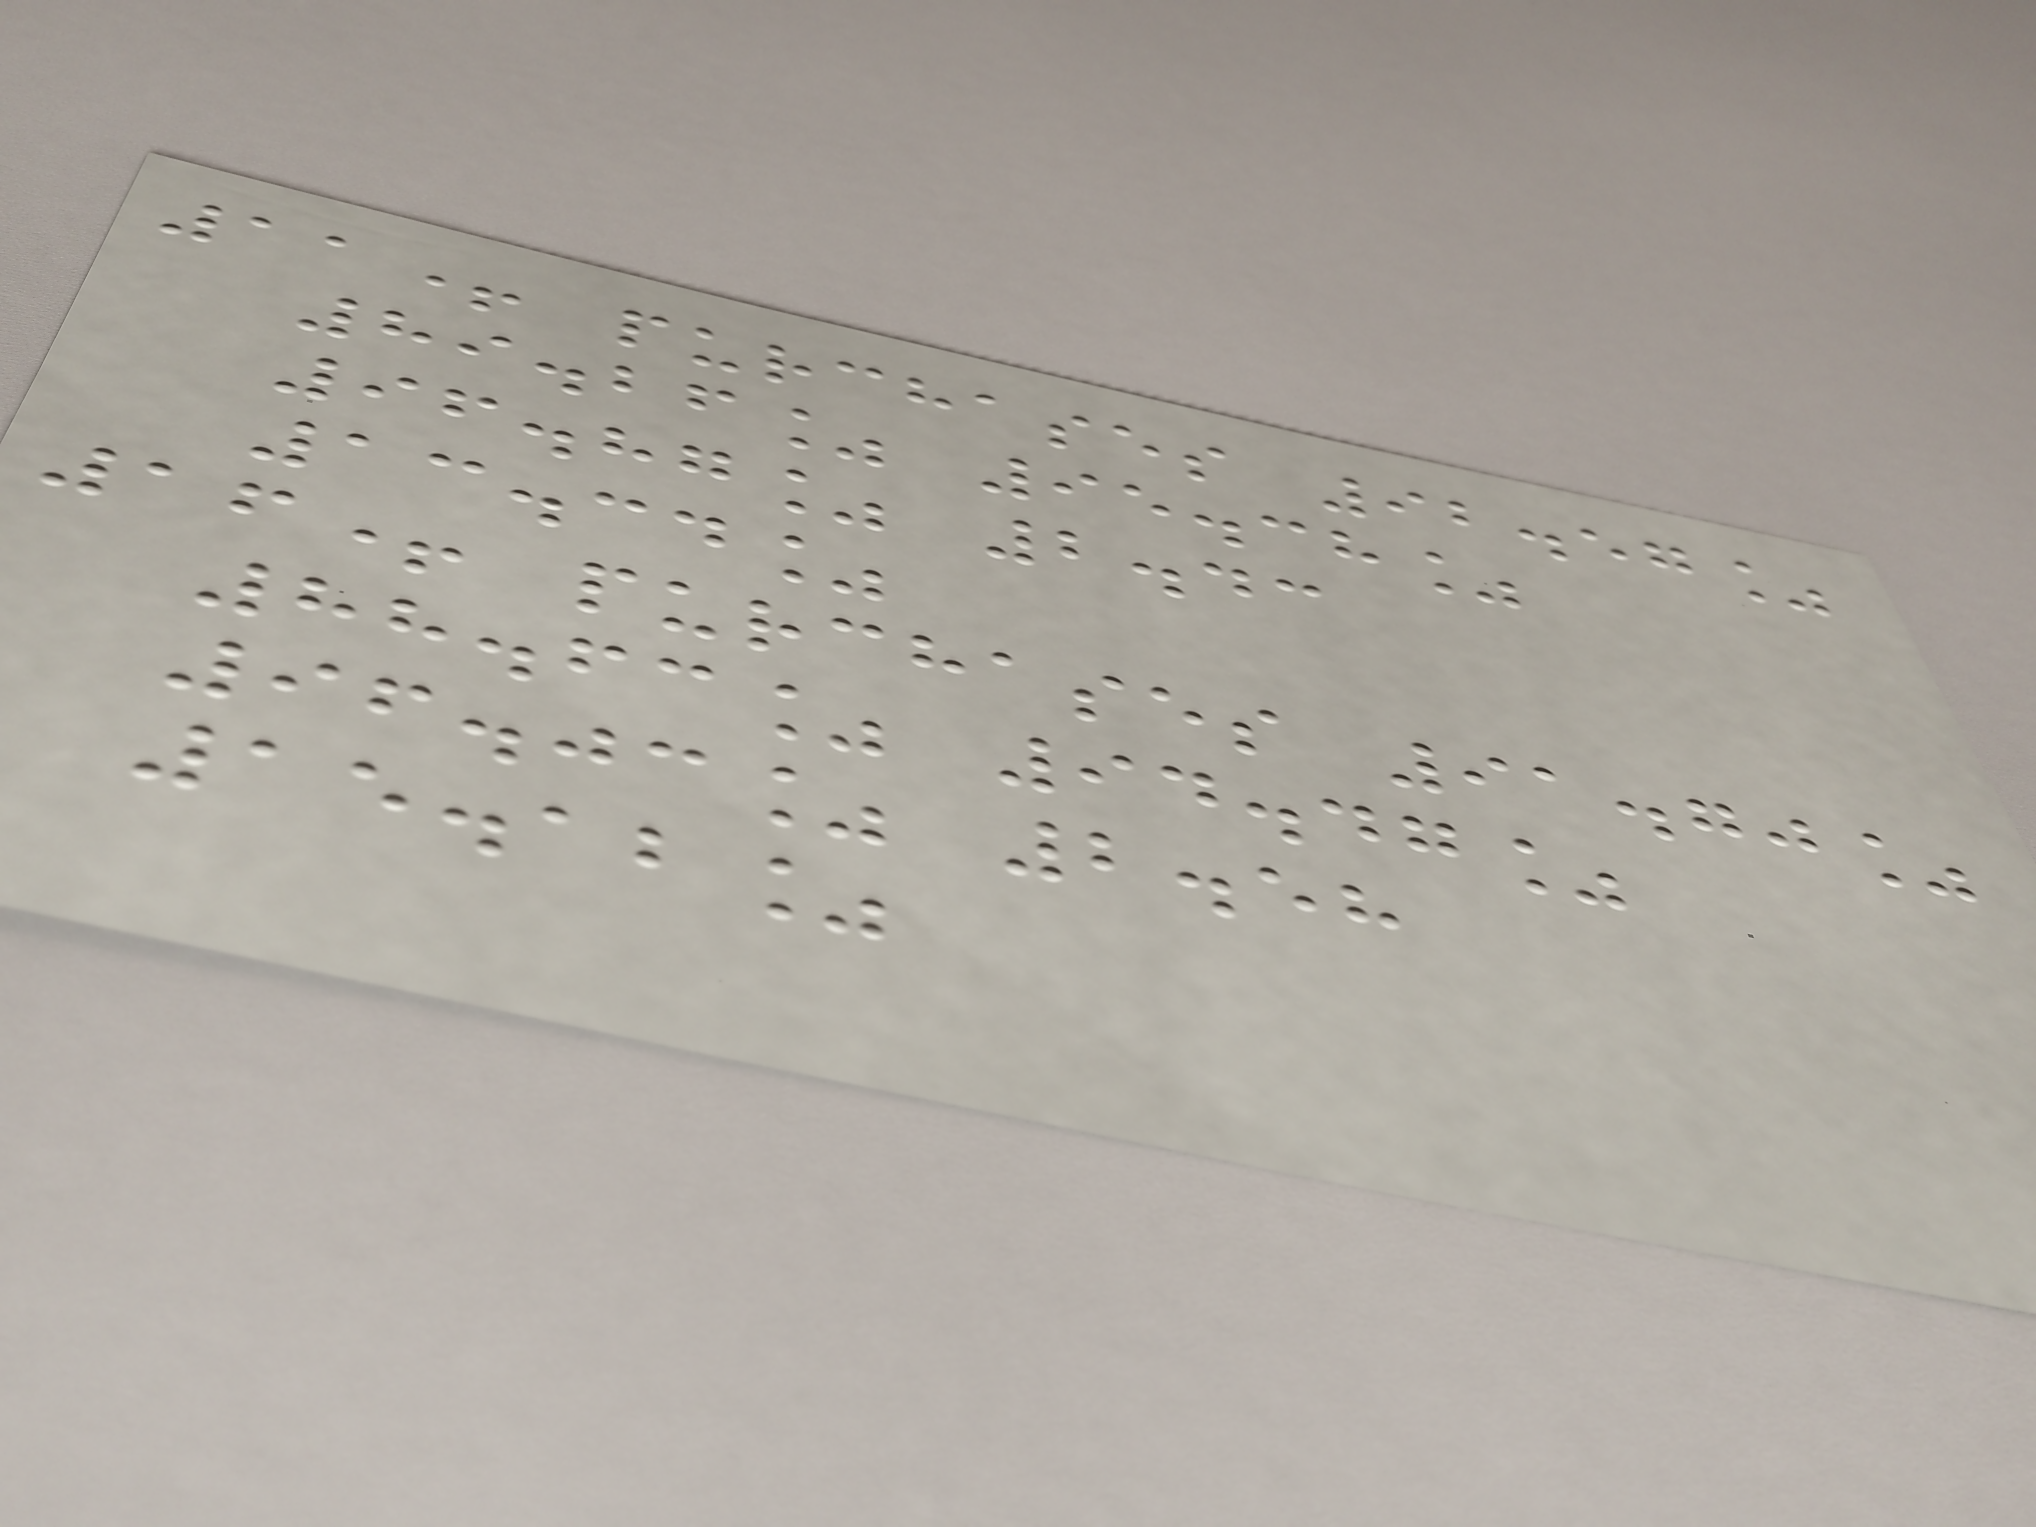11+ purchases 92.57%
89.26% 95.38%
96.87% 2.43
13.34%
16+ purchases 91.70%
88.63% 94.47%
96.03% 2.58
15.12%
